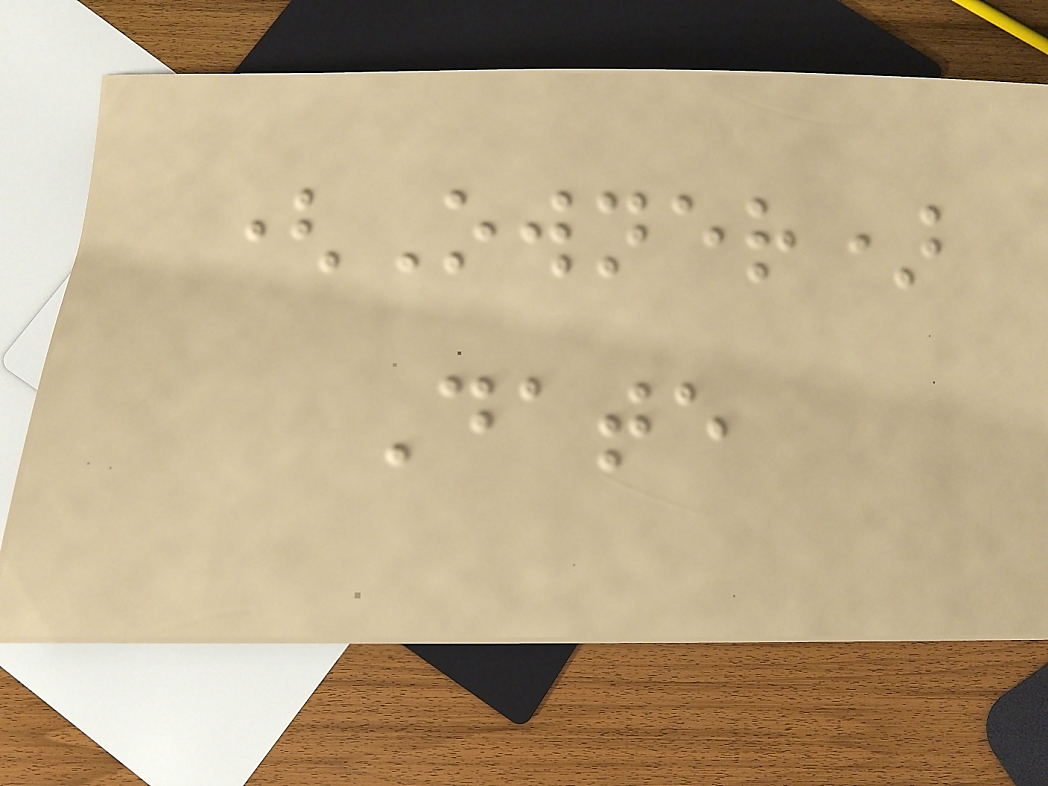(Owner)
Date
